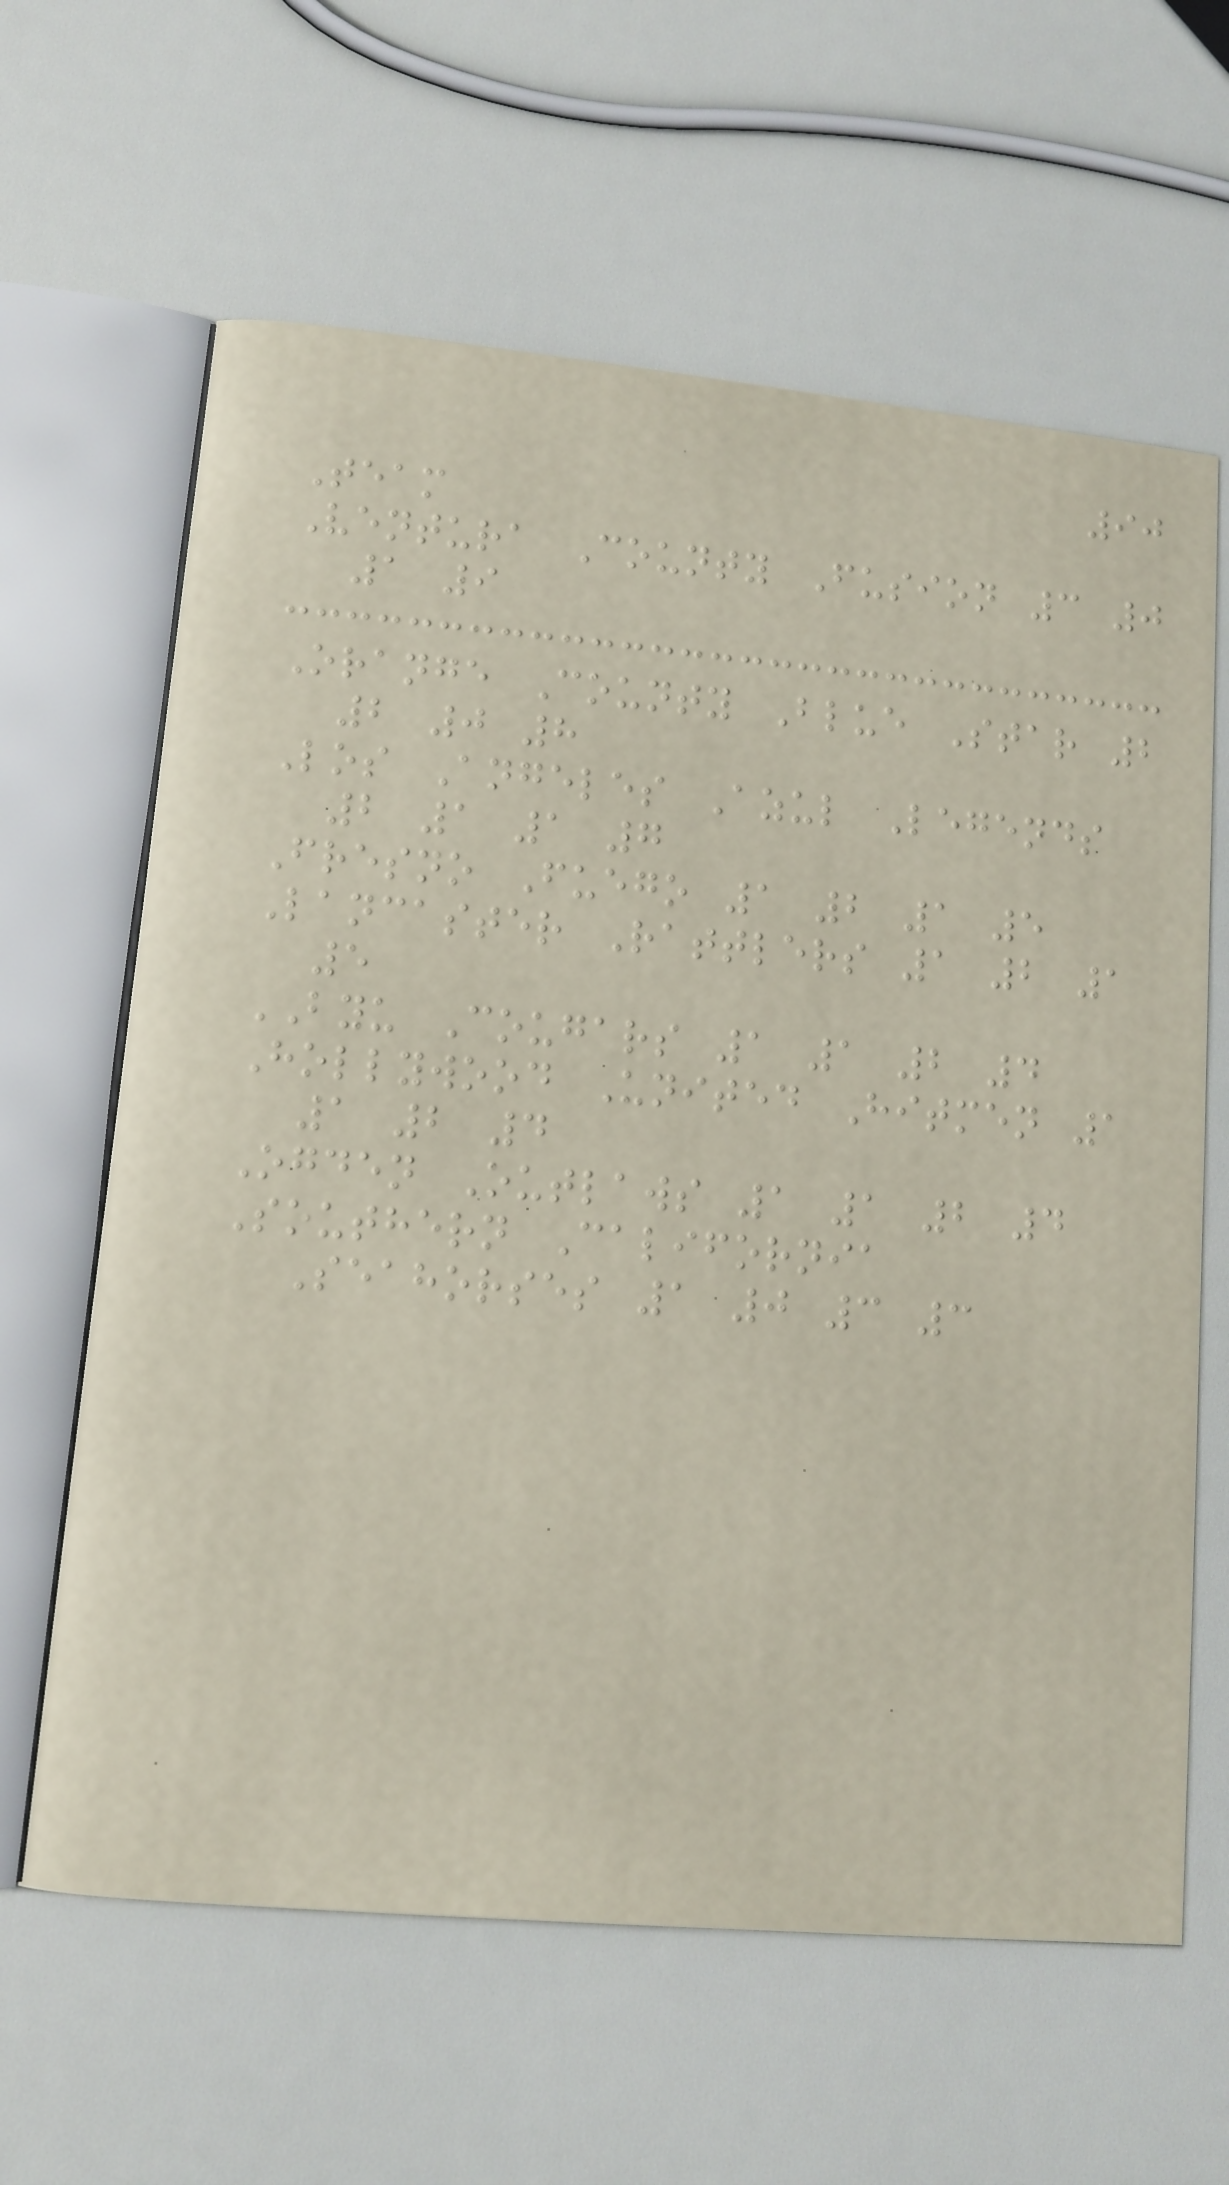90
Team
Ventura County Fusion 3 0
1 9
Orange County Blue Star 2
2 0 8
Los Angeles Azul Legends
2 1 1 7
Fresno Fuego 1 2 1 5
Lancaster Rattlers 1 2 1
5
BYU Cougars 1 1 2 4
Hollywood United Hitmen 1
1 2 4
Ogden Outlaws 1 1 2 4
Southern California
Seahorses 1 0 3 3
